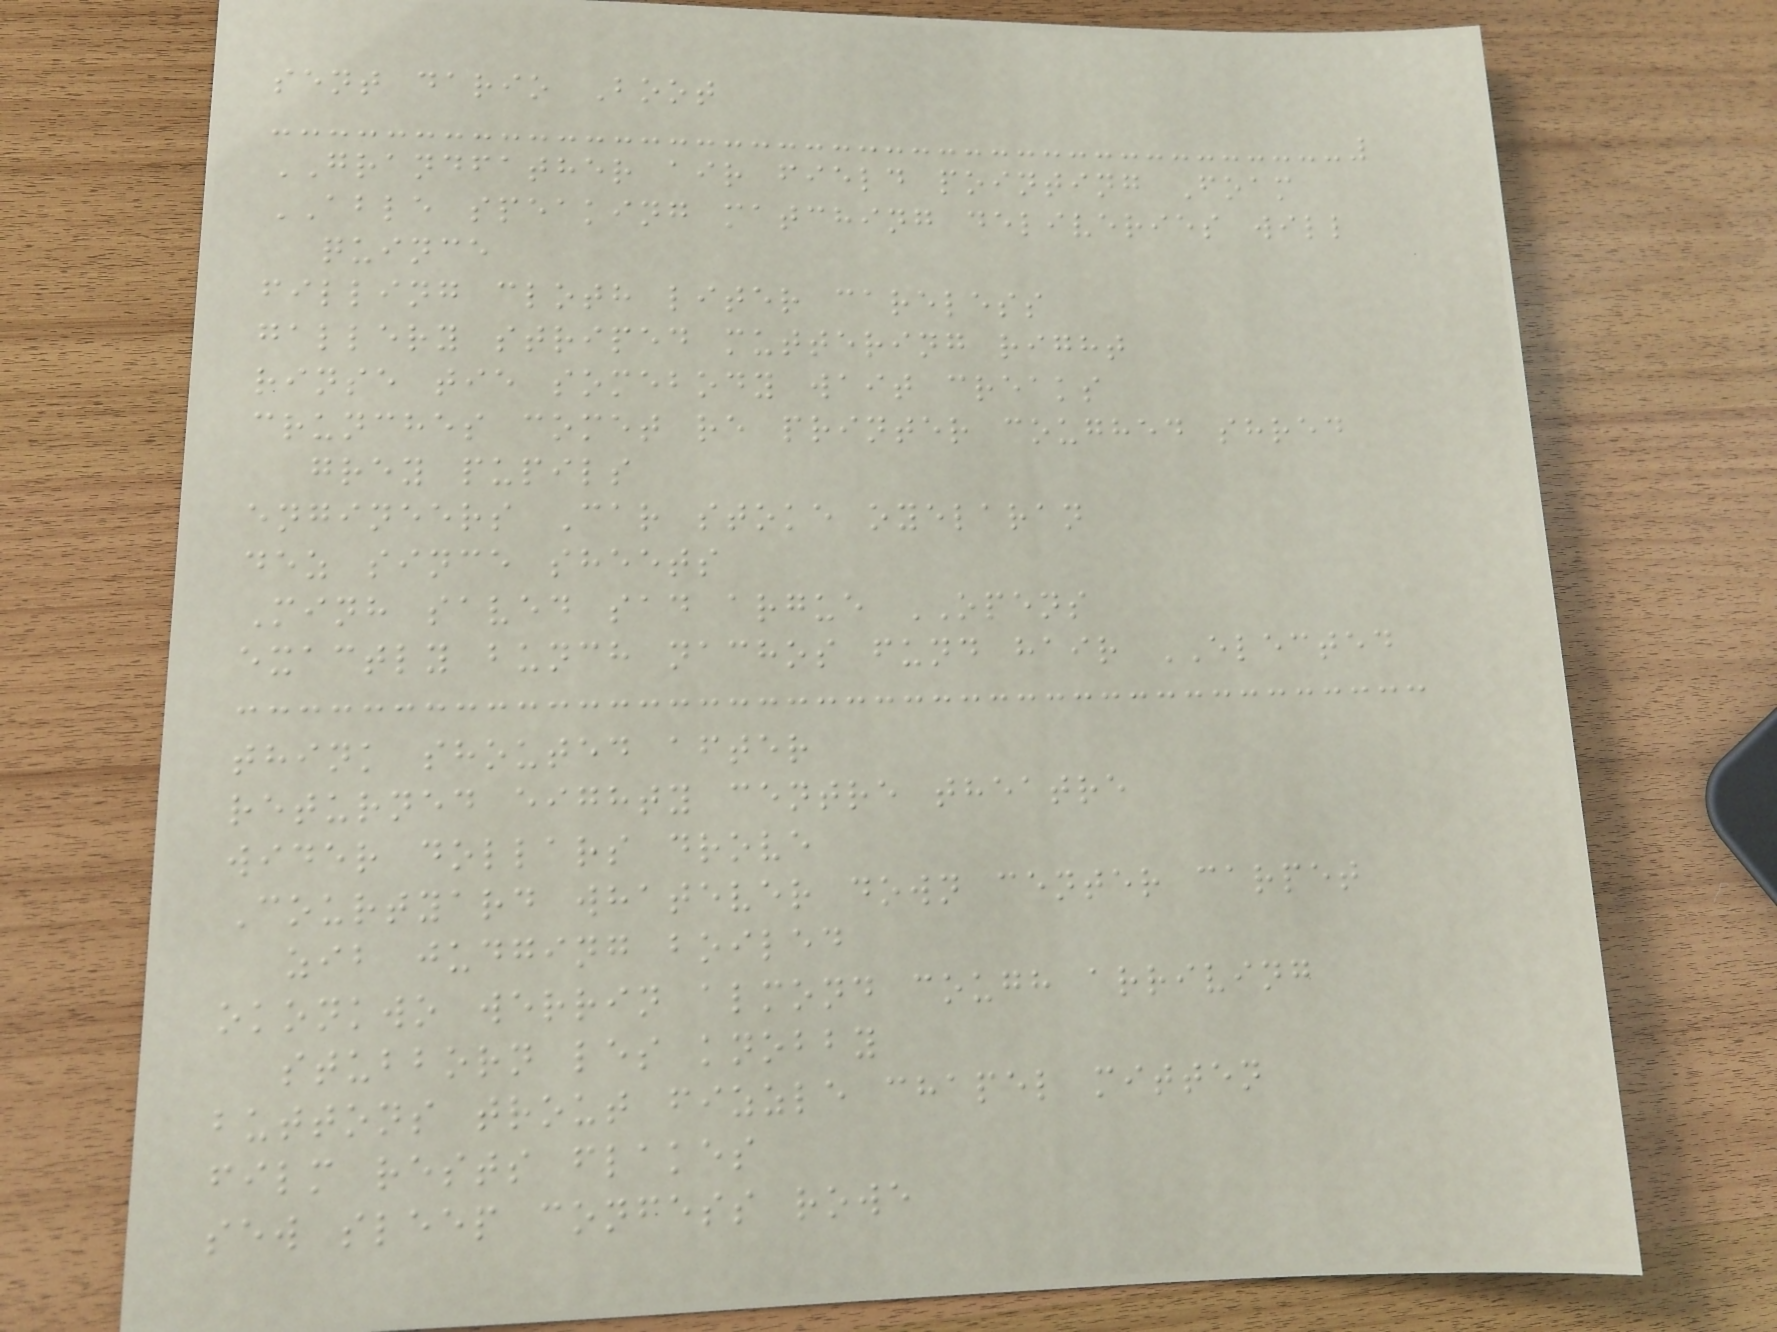sent dario Boot
GRANDFATHER air field pointing Foam
ABLE speaking matching deliveries will
quince
filling cloth liter careless
gallery striped muttering right
rinse tie somebody wait creaks
crunches comet re printer coughed shred
grey pupils
engineers Car stoke oyelaran
dez since sheets
Minh saved sad argue OPENS
exactly bunch nachos fund hair ELECTED
think shouted after
returned eighty centre theatre
wider dollars drove
Courtyard whatever down center carpet
zib judging boiled
okonkwo werrin almond cough arriving
stubborn les knobby
buttons trout fizzle chapel mitten
film rests flakes
sew sleep confess rowe
